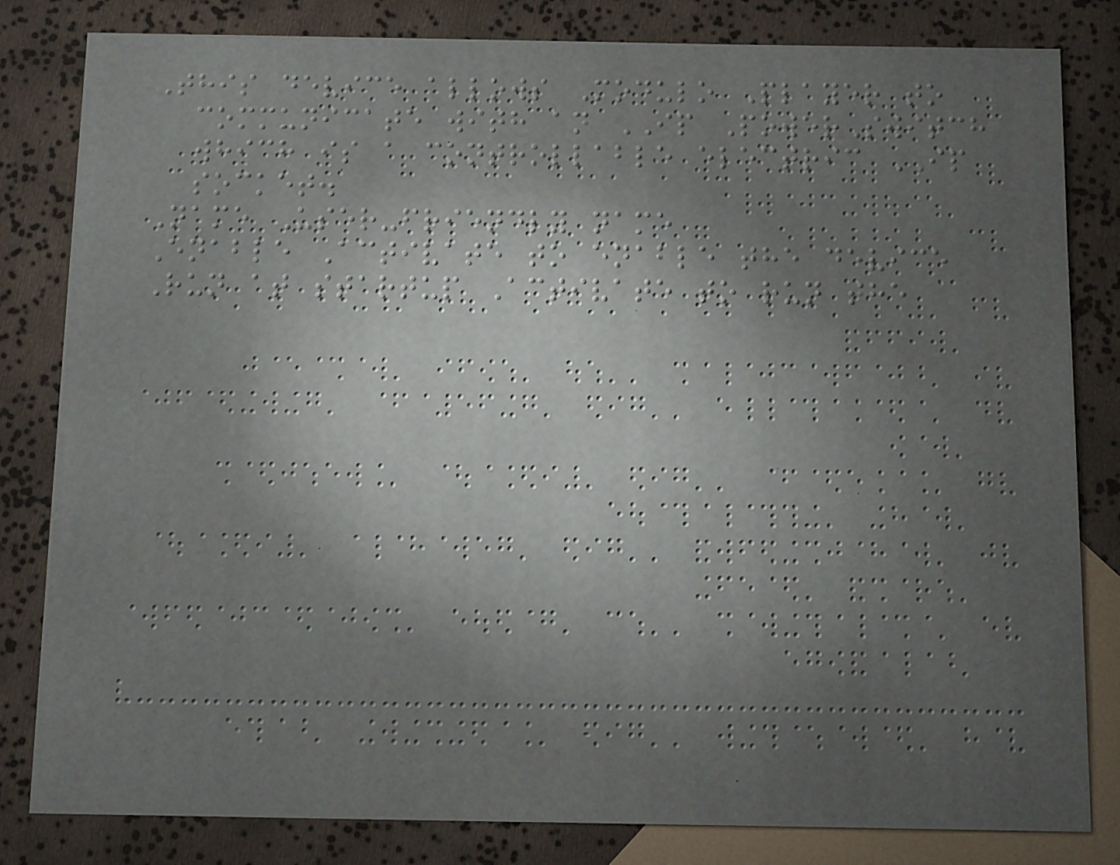This device allows Modulo Player to
communicate with an IP PowerSwitch
which is a controllable electric IP
socket.
Name User-friendly name
Enable Activate to enable the device
Run at startup Activate to run the
